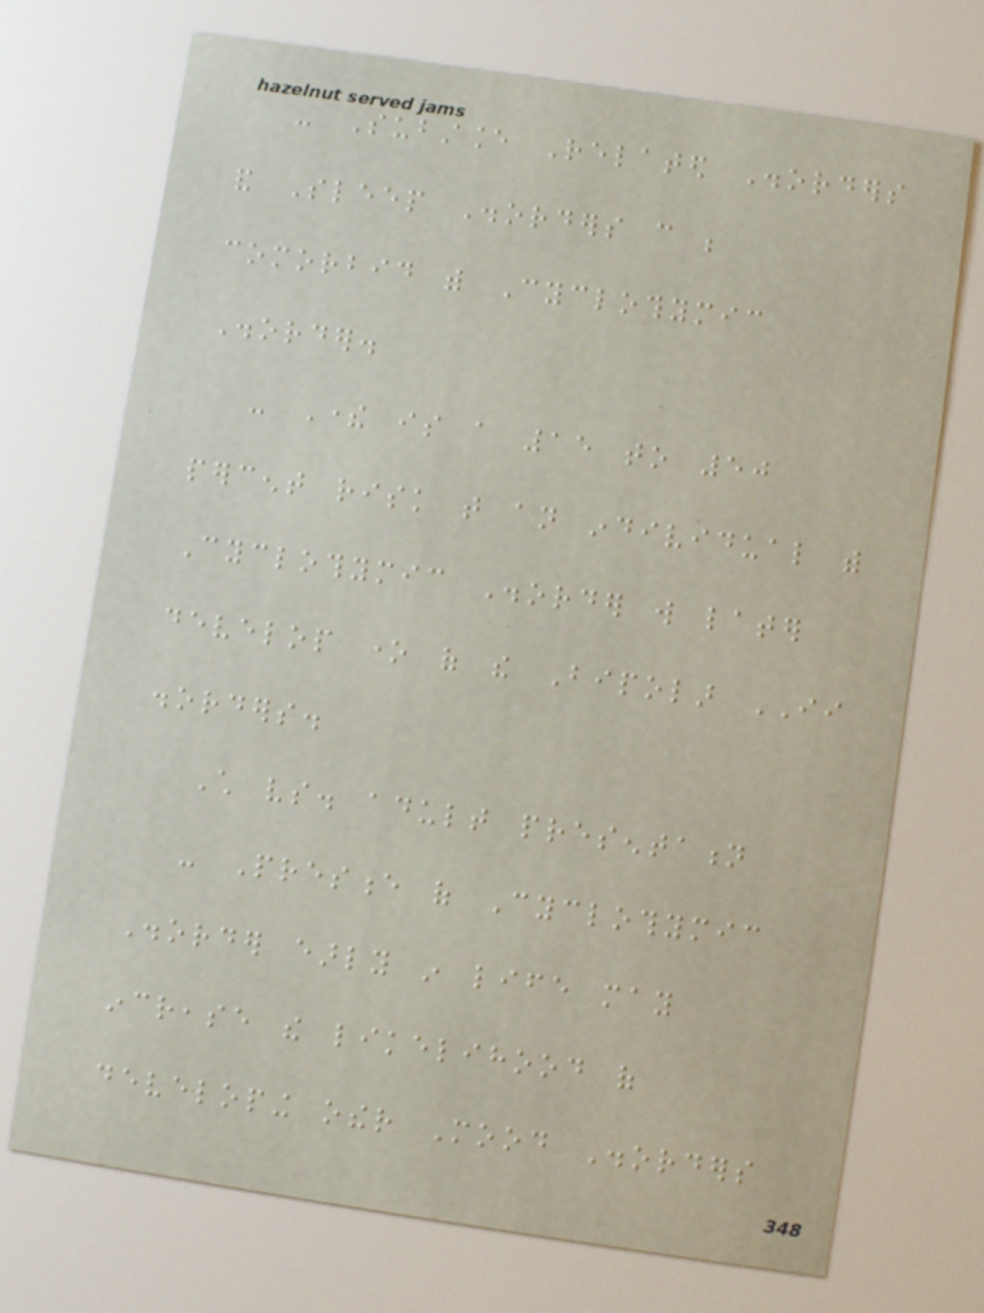- Substance Related Disorders
and Sleep Disorders can be
comorbid with Cyclothymic
Disorder.
- There is a 15 to 50
percent risk that an individual with
Cyclothymic Disorder will later
develop one of the Bipolar II
disorders.
Child vs. adult presentation
- Presence of Cyclothymic
Disorder early in life may
increase the likelihood of
developing other Mood Disorders
